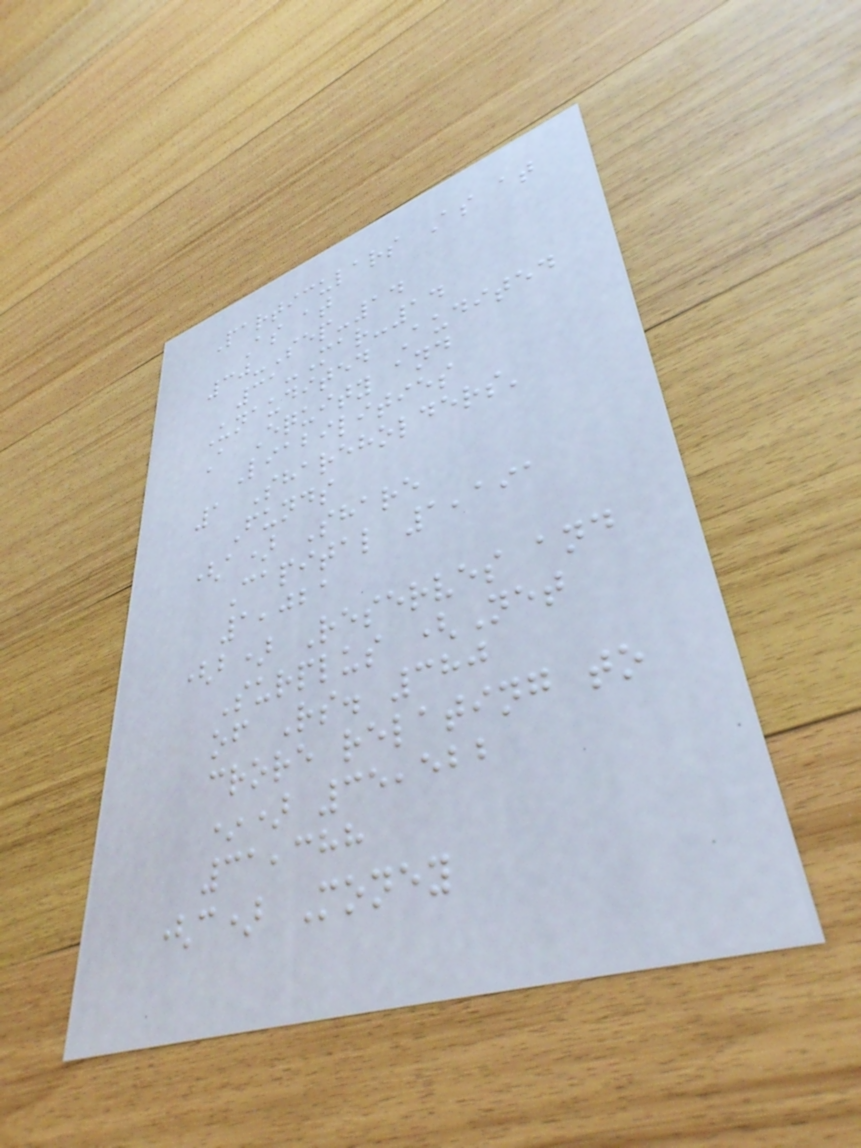Particulars As at
As at
30-Sep-14
31-Mar-14
Unaudited Audited
A Equity and
Liabilities
1 Shareholders'
Funds
(a) Share
Capital 1,191
1,021
(b) Reserves and
Surplus (Net
of Rs. 380
crore relating to
*) 35,522
31,388
(c) Money
